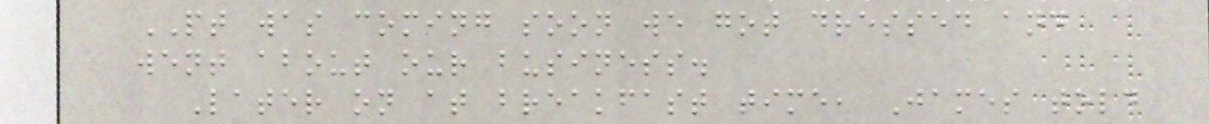PT was coming soon we got dressed and
went about our business.
Later on at breakfast time, James told
